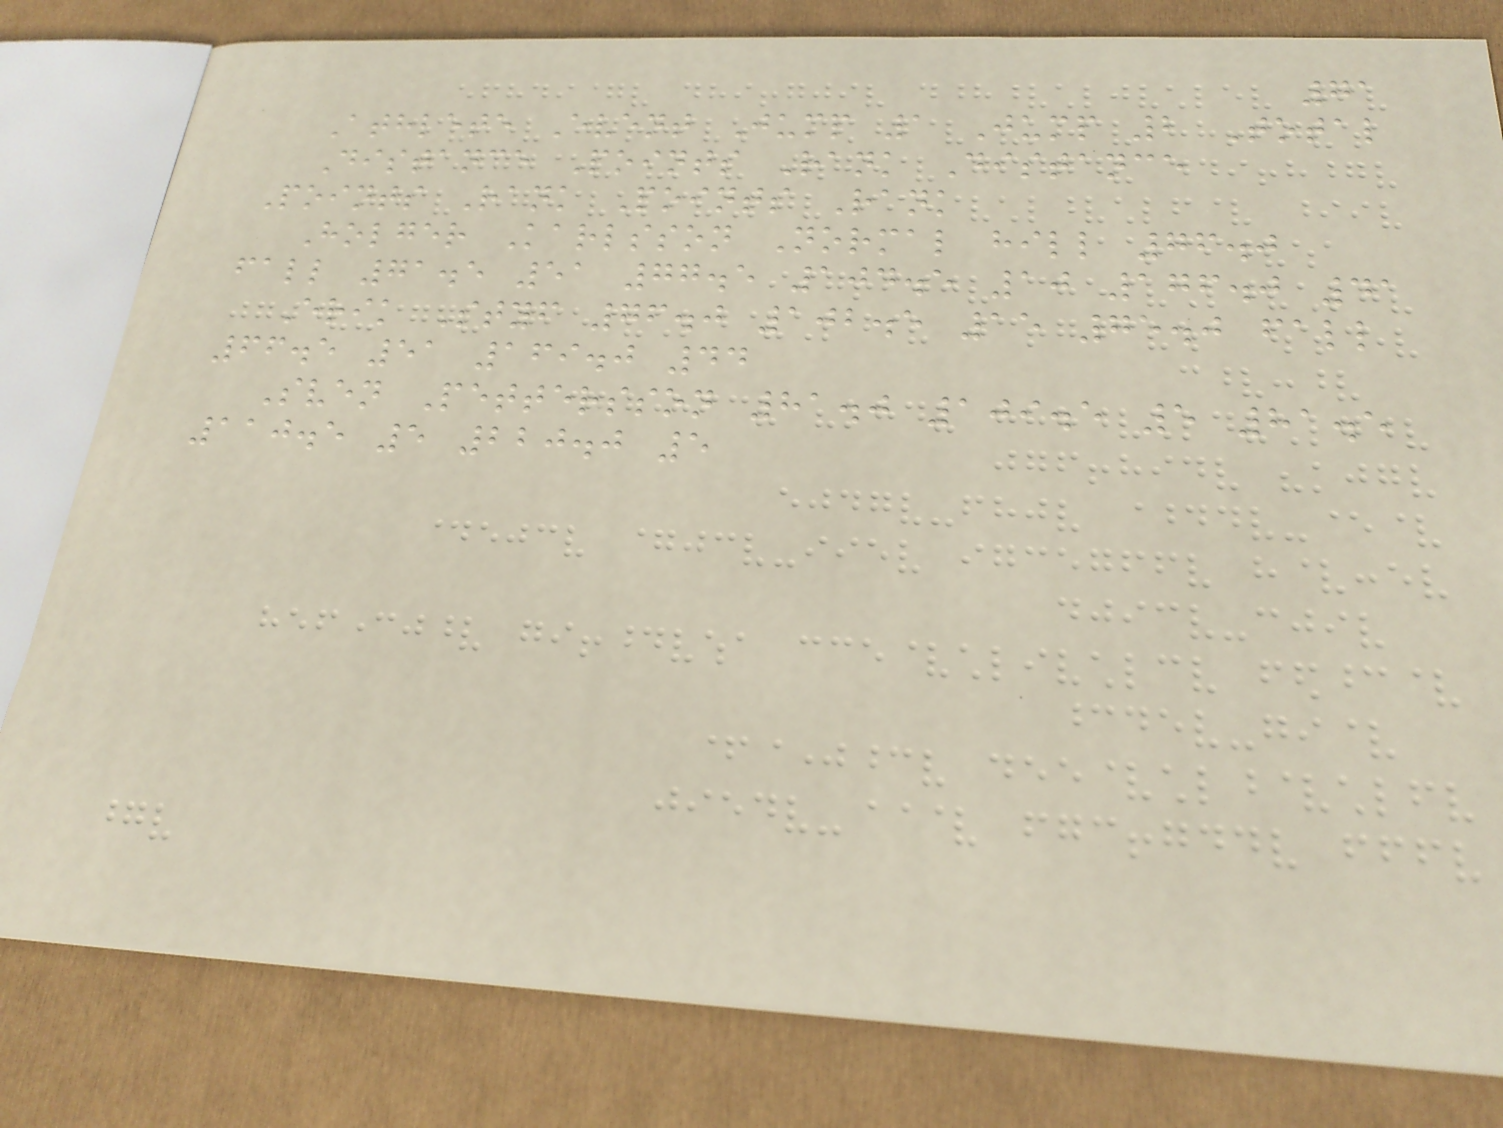71
Athlete Event Jump 1 Jump 2 Total
Distance Points Rank Distance
Points Rank Points Rank
Holger Karlsson Normal hill 76.0
fall 71.5 51 77.5 104.5 10 176.0 41
Erik Styf 76.0 102.5 15 75.0 fall
66.5 51 169.0 44
Sven Pettersson 81.0 109.5 5 81.5
110.5 5 220.0 5
